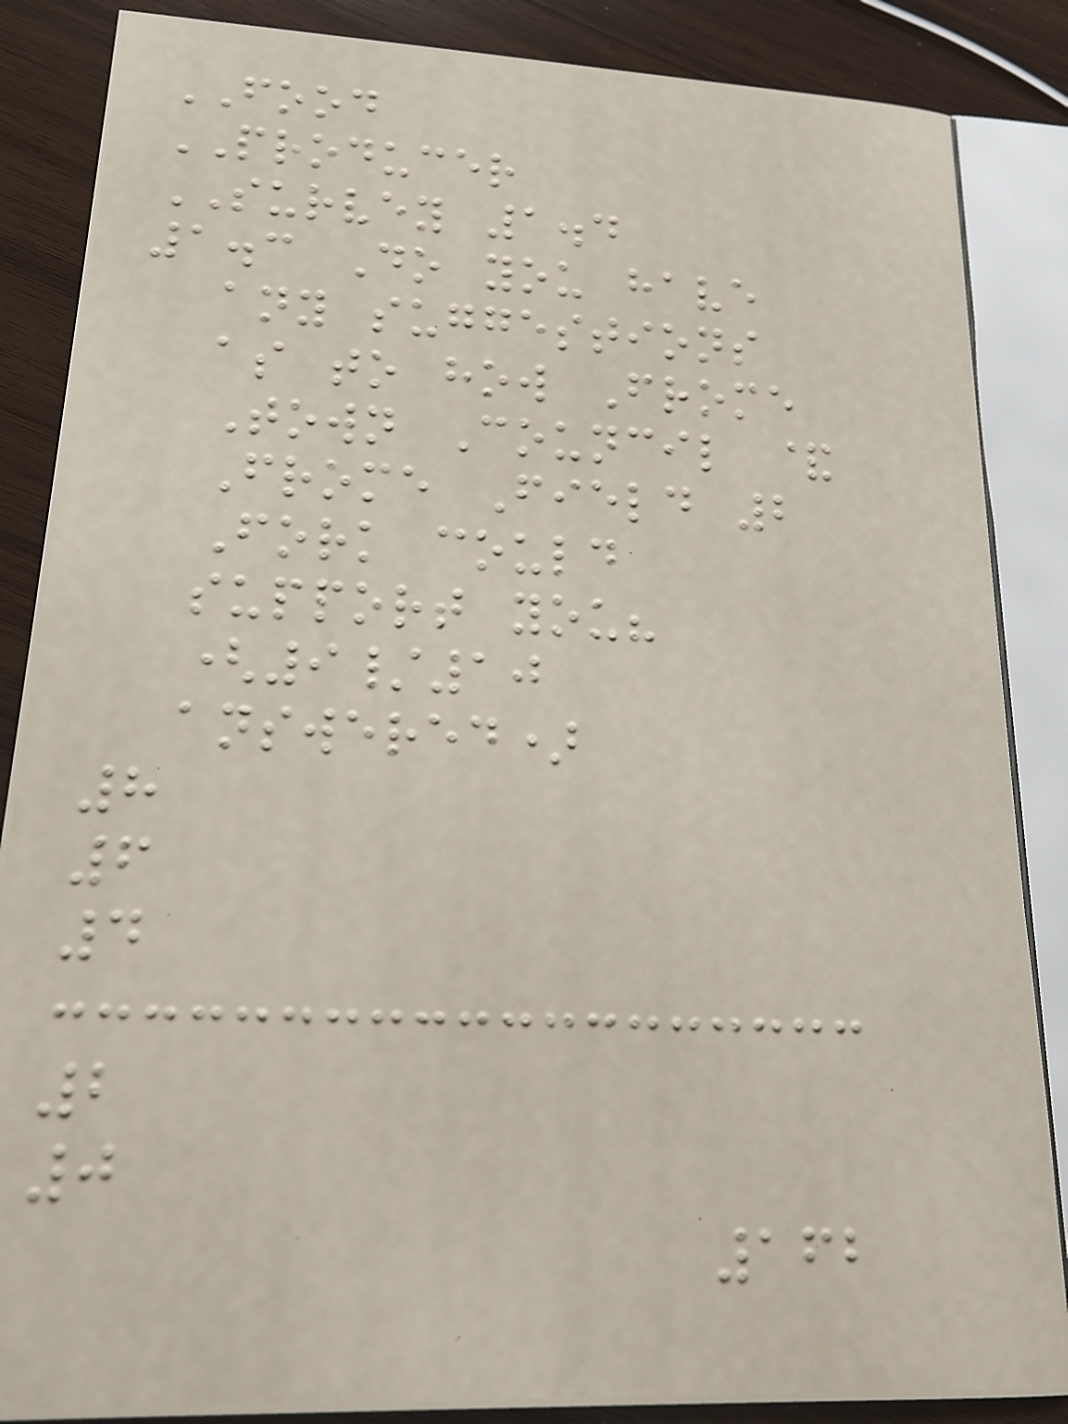FOOD
PRODUCER
SURVEY 1.4
1.3 Do you have
any suggestions
as to how Frome
Town Council &
Frome Field 2
Fork could
support you?
(9/10
answered)
8
6
4
2
0
162
